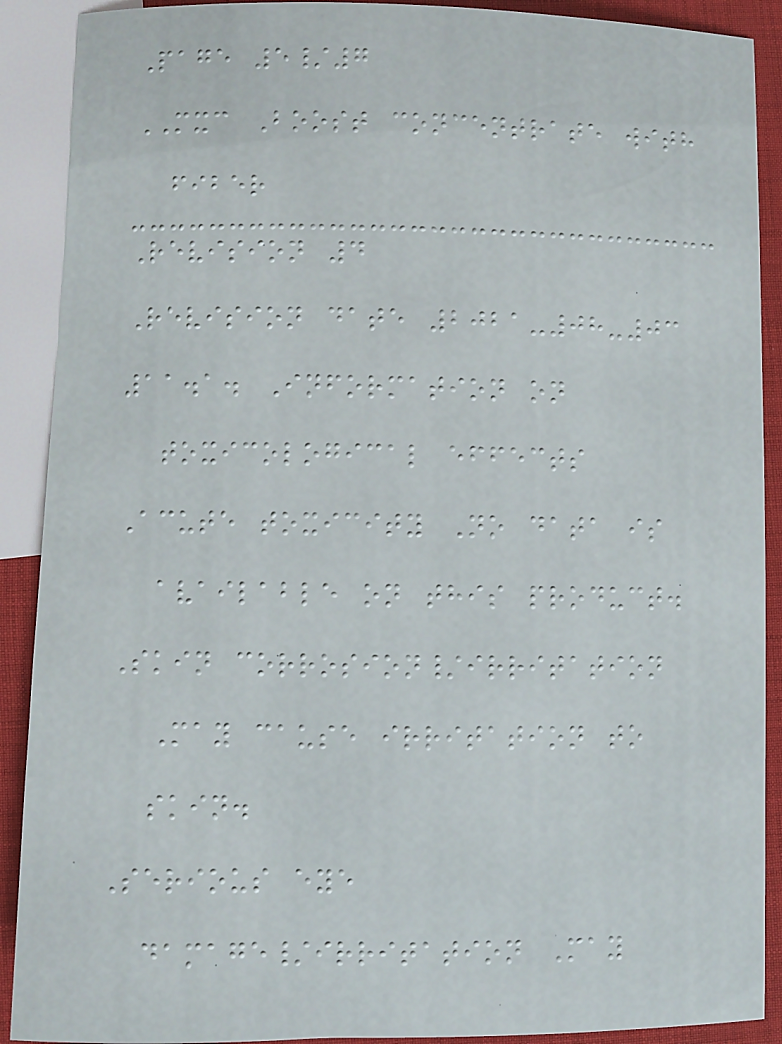Page 5/7
MXC Boost concentrate with
fiber
Revision 4
Revision date 2021-08-03
11.1. Information on
toxicological effects
Acute toxicity No data is
available on this product.
Skin corrosion/irritation
May cause irritation to
skin.
Serious eye
damage/irritation May
